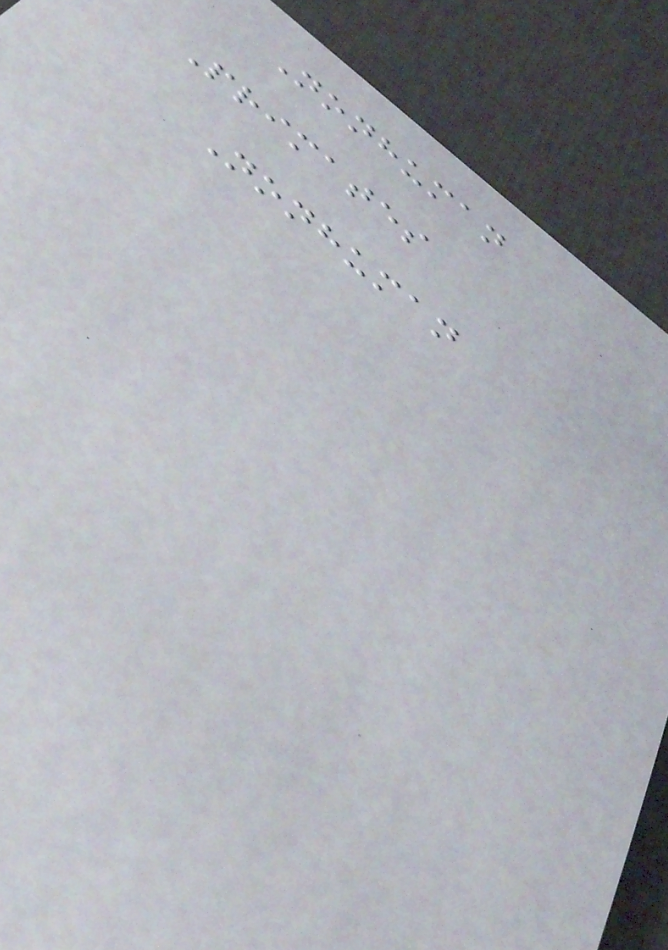Nonhuman
Primates
Nonhuman
